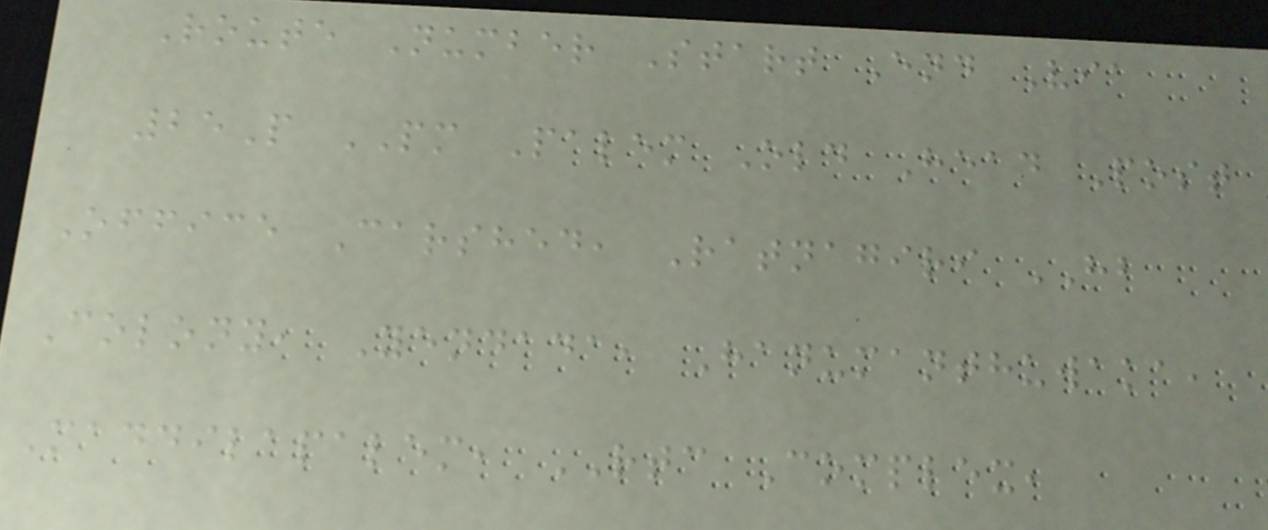Route Number Start End Via
25P PM Palem Old Head Post
Office Carshed, Ratnagiri HB
Colony, Yendada, Hanumanthuwaka,
Maddilapalem, RTC Complex,
